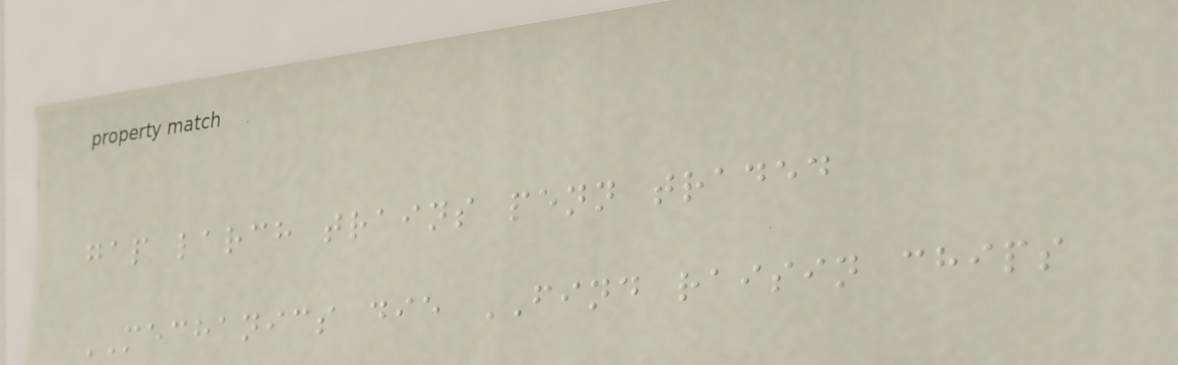gap larch trains penn traded
MECHANICS die FIND raisin chips
